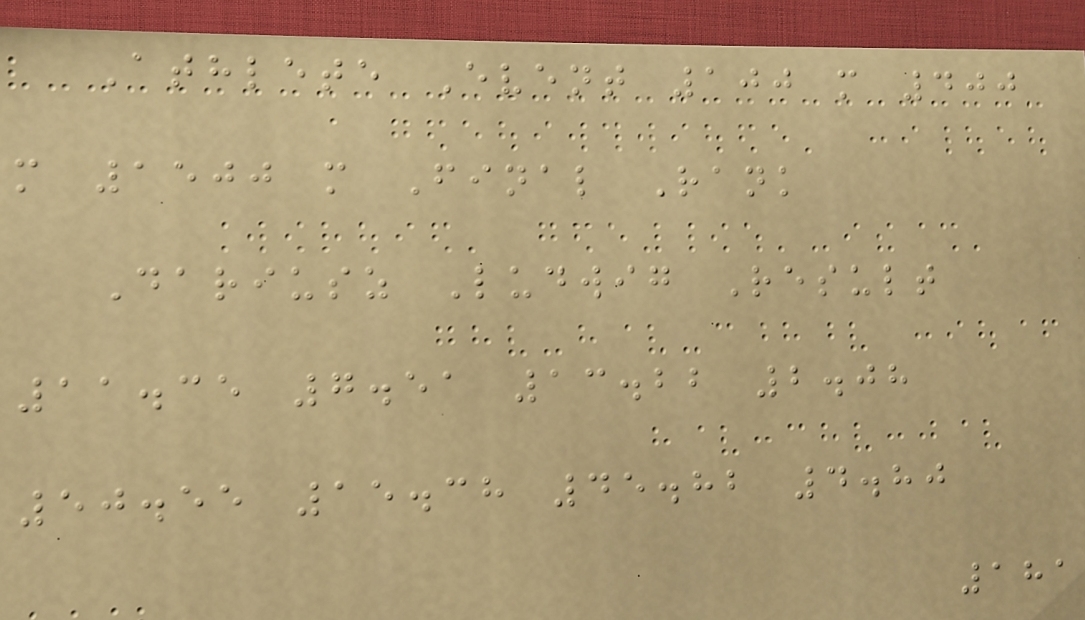Athlete Event 100 m 400
m 1500 m Final Rank
Dariusz Ludwig Result
11.35 7.51 13.22 2.08
50.55 15.38 45.82 4.80
181
